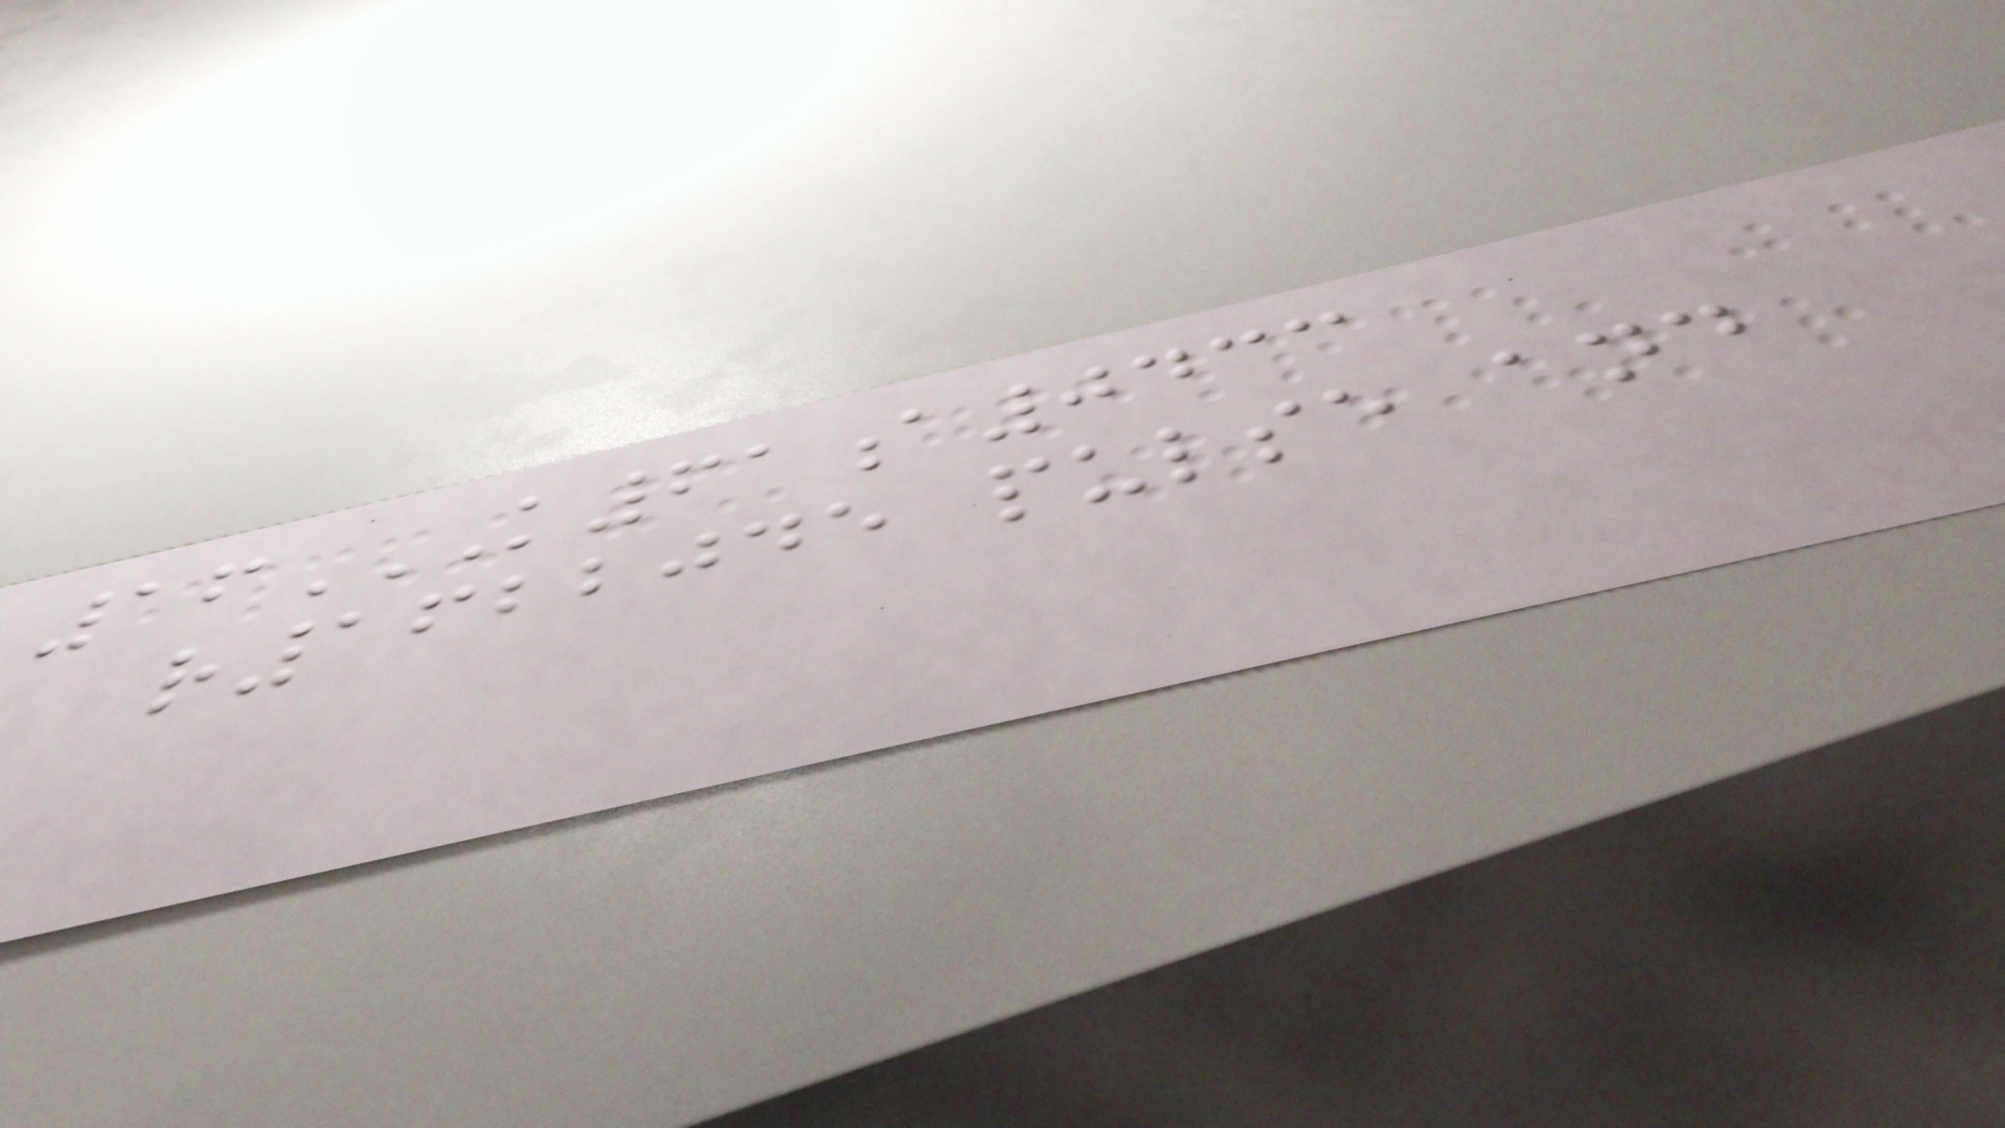16K61A0433
R1622045 PULSE AND
